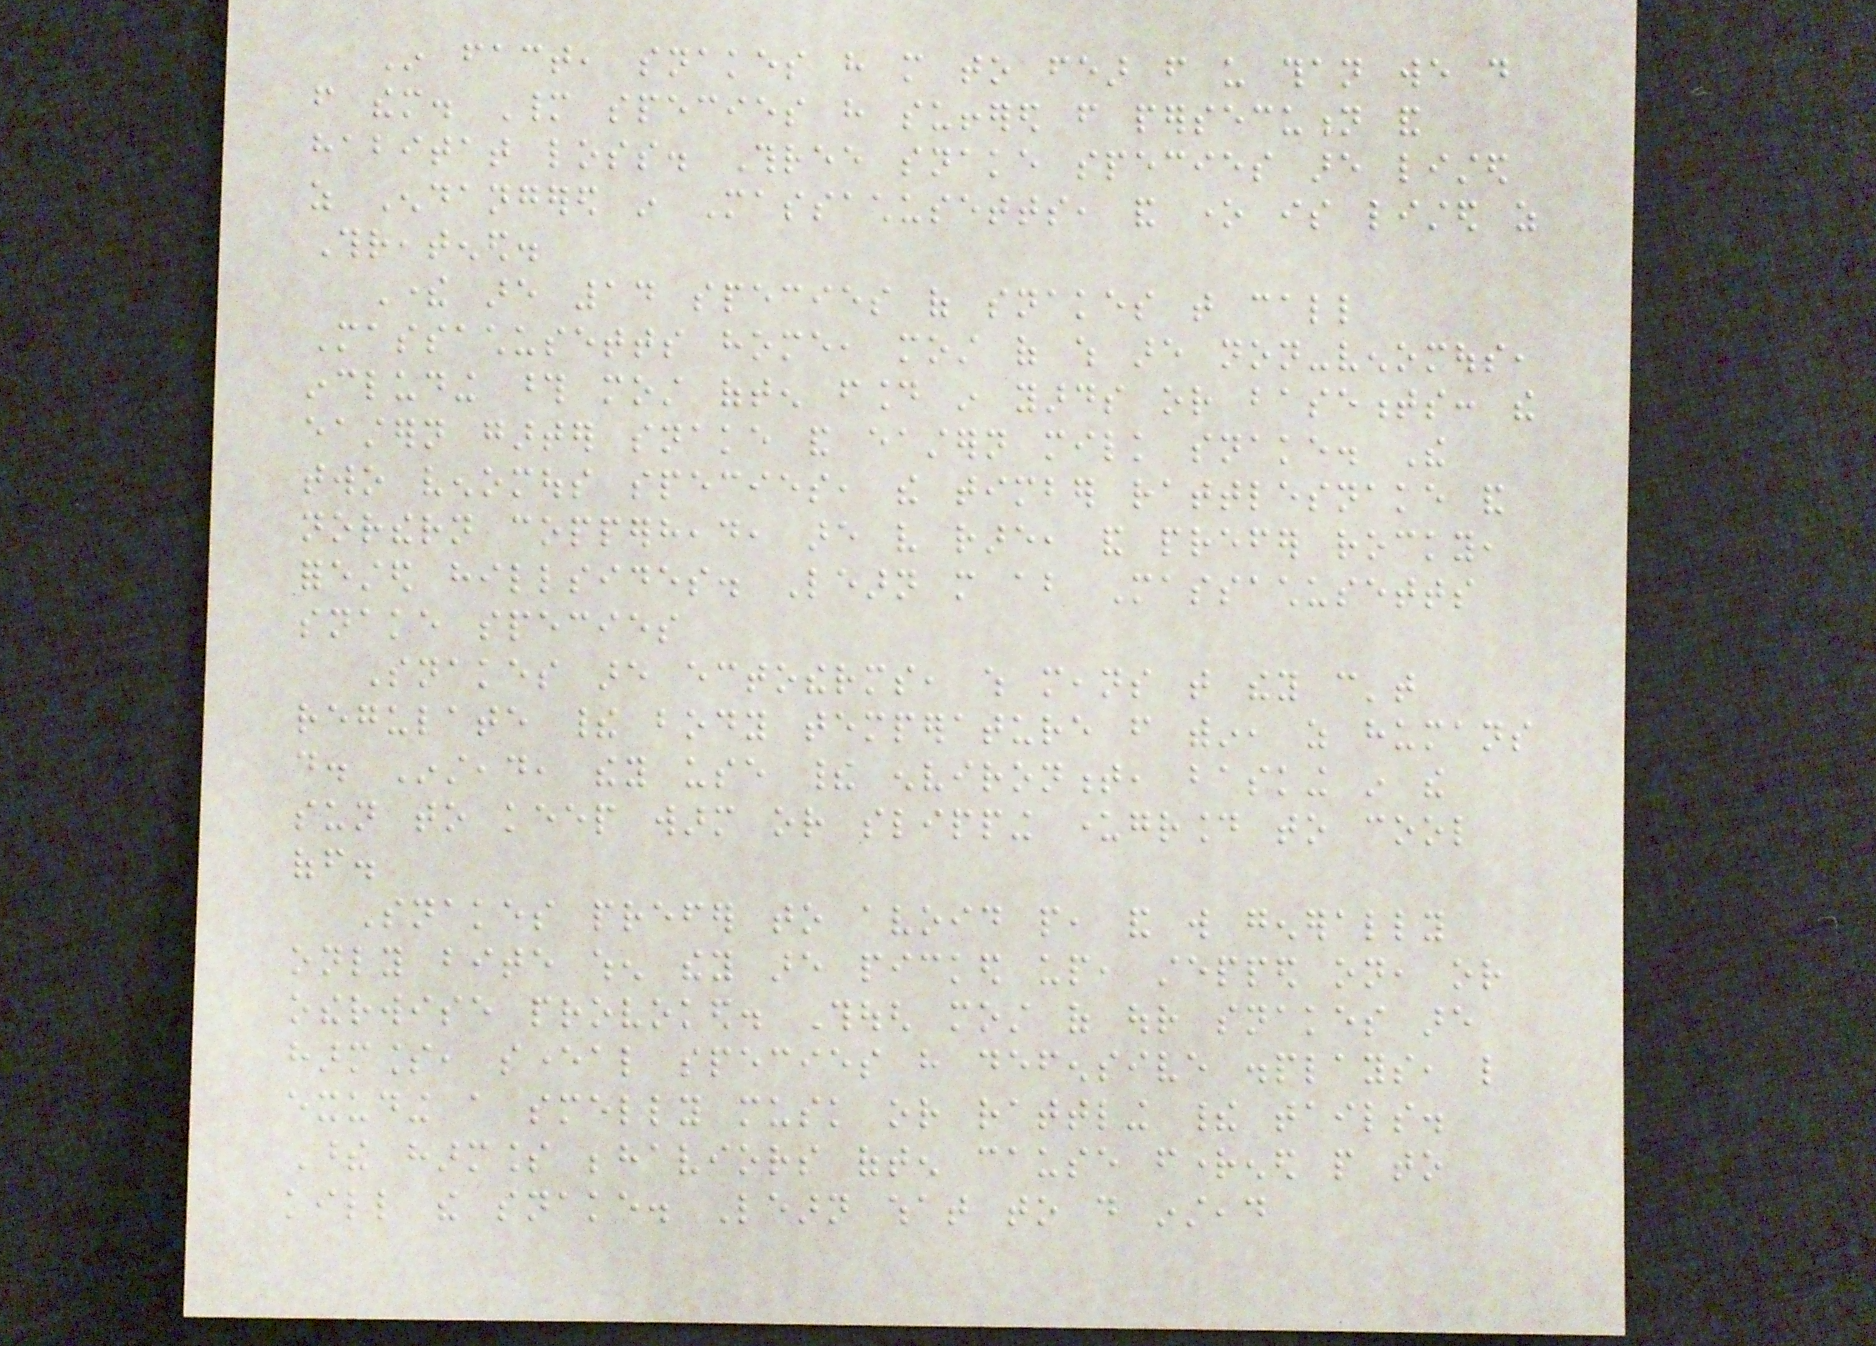In fact, snakes have more to fear from us than we do
from them. Many species have suffered from persecution and
habitat loss. Three snake species are listed
as Endangered in Massachusetts, and one is listed as
Threatened.
There are 14 species of snakes that call
Massachusetts home, most of which are non-venomous,
including those most often found in yards or basements: the
eastern garter snake and eastern milk snake. The
two venomous species, the timber rattlesnake and
northern copperhead, are very rare, and prefer rocky,
forested hillsides. Learn more about Massachusetts
snake species
Snakes are ectotherms, which means that they can't
regulate their body temperature from within, as humans
do. Instead, they use their environment, basking in the
sun to keep warm or slipping underground to cool
off.
Snakes prefer to avoid people, and will generally
only bite when they are picked up, stepped on, or
otherwise provoked. Though most of our snakes are
harmless, several species have defensive displays, like
exuding a smelly musk or rattling their tails.
These harmless behaviors often cause frightened people to
kill the snake. Learn what to do instead
